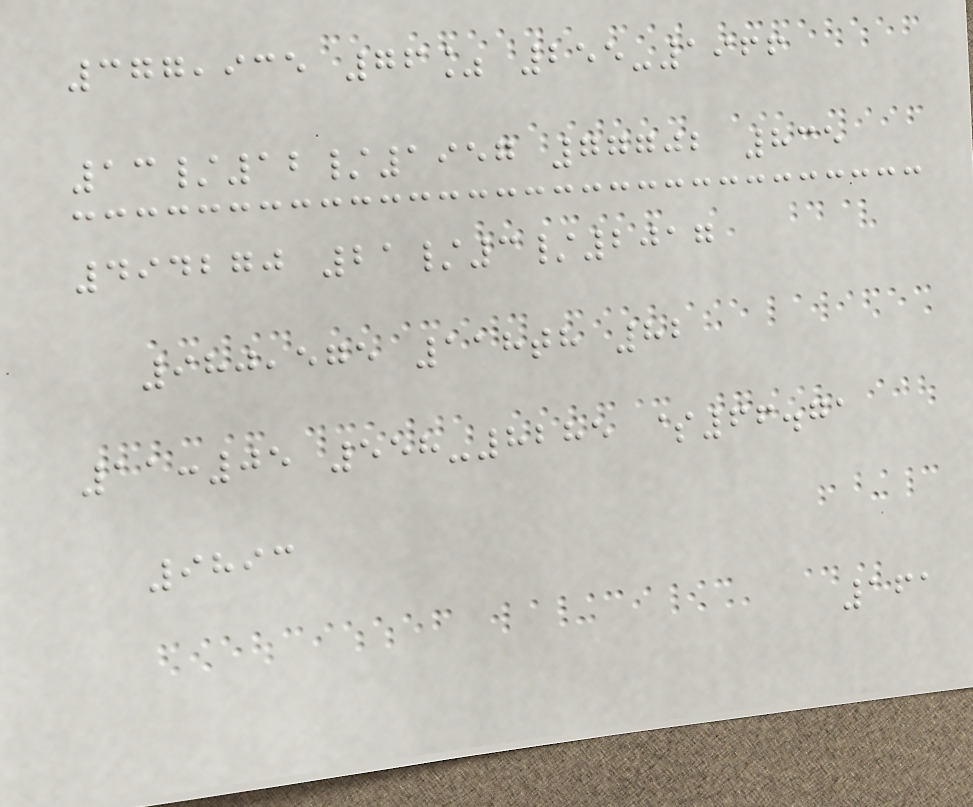377,935 76% 255-1966
13/12/1957 77702 835
494270 21/3/2017
980,575 118th 82
11:05 558-8285 $66.71
9893
161
